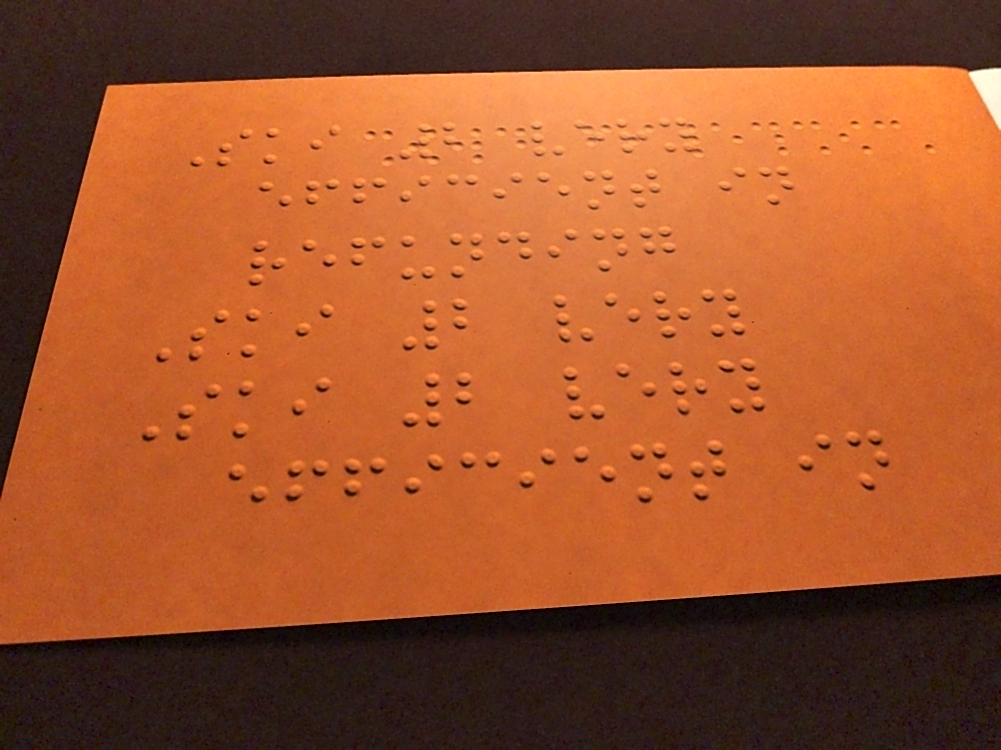Ski 2 very
efficient in
refunding
Ski 2 very
Ski 2 very
efficient in
